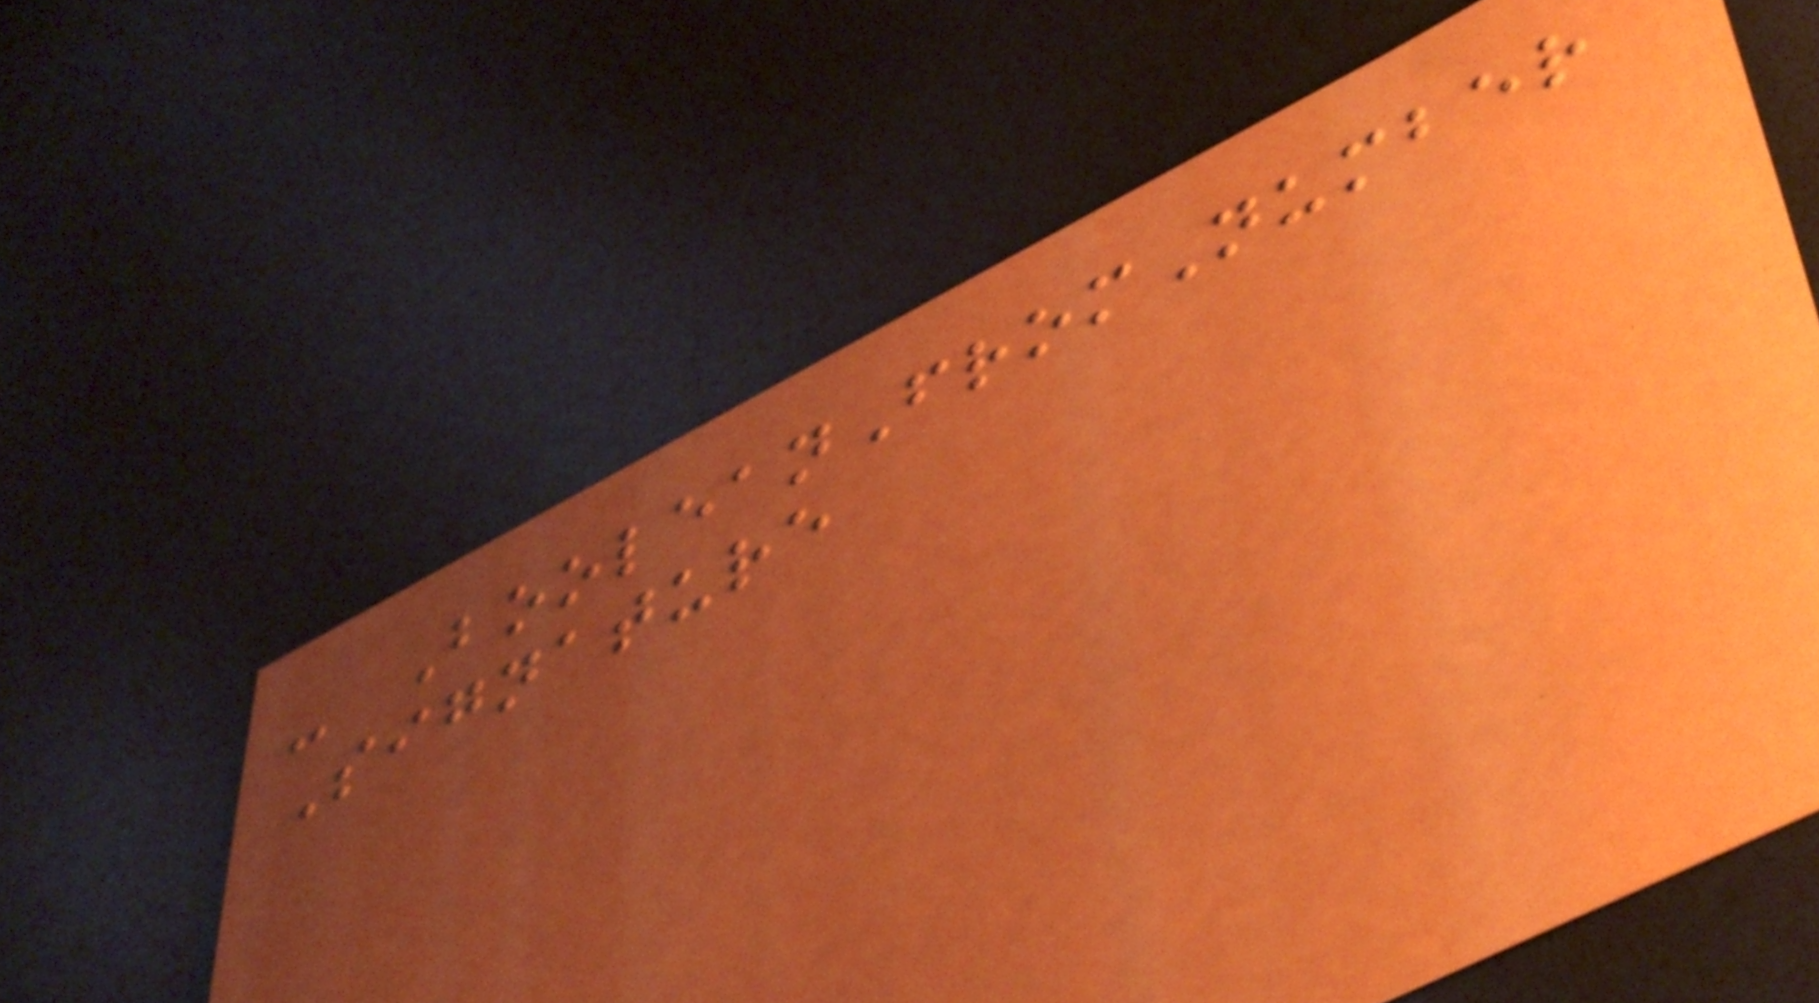- BooleanFromNumber
Signature
